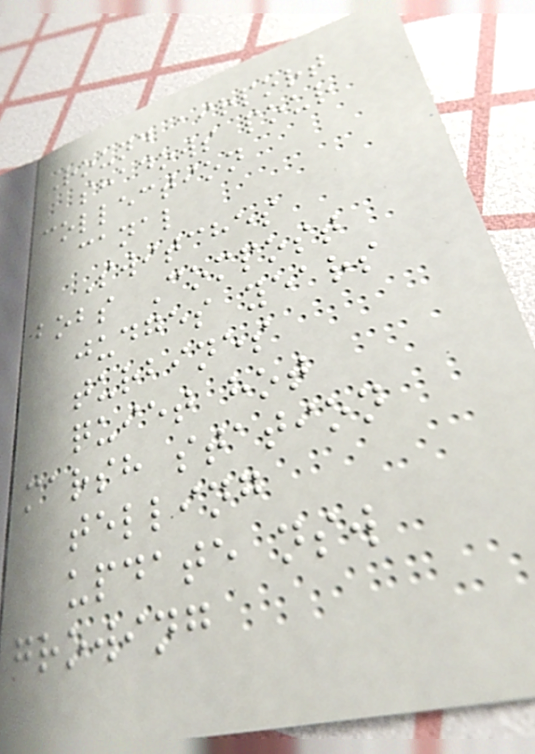Round airport
shadows pour
collection
canal
Switches
bobs Compost
judges years
turbines
quiet hot
marsh station
telling
update nsw
growing
